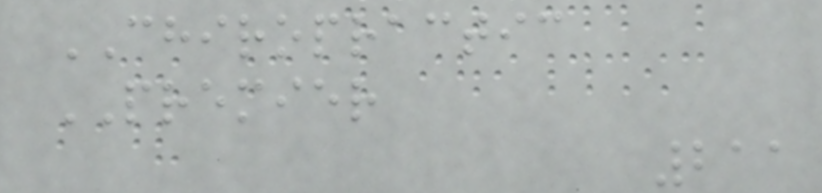CHIROPRACTIC
PREMIER
211
